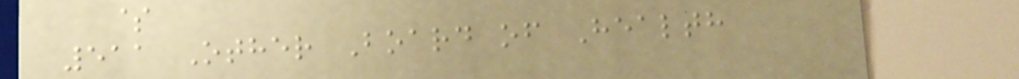$
511 Other Board of Health
